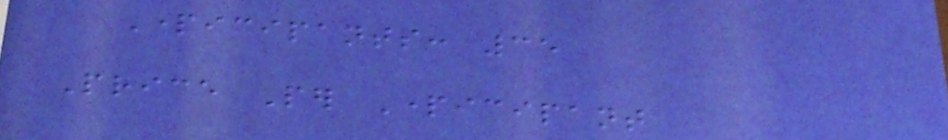Participants: 35
Price Per Participant
